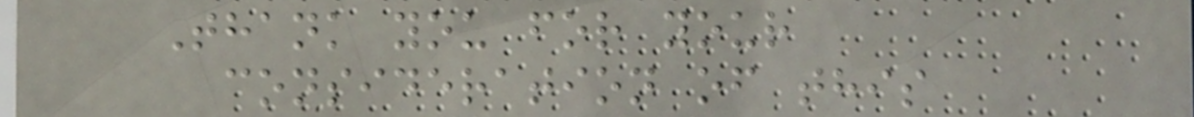Thank you for your
consideration of this
